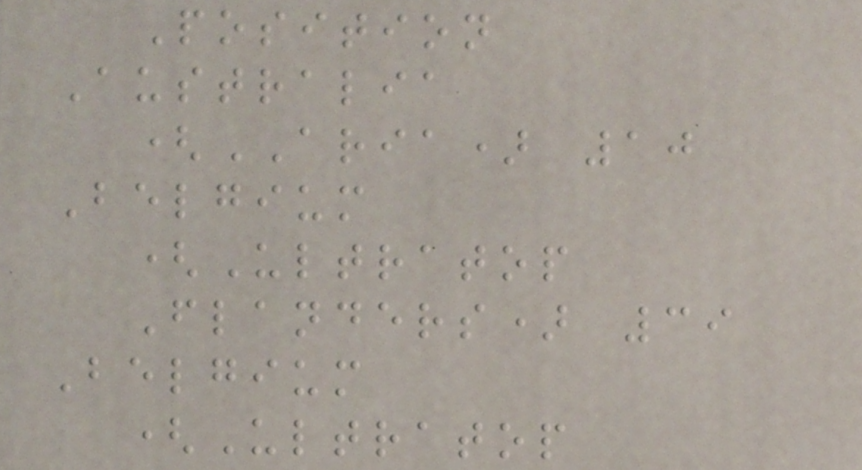Position
Australia
(ARIA) 10
Belgium
(Ultratop
Flanders) 39
Belgium
(Ultratop
